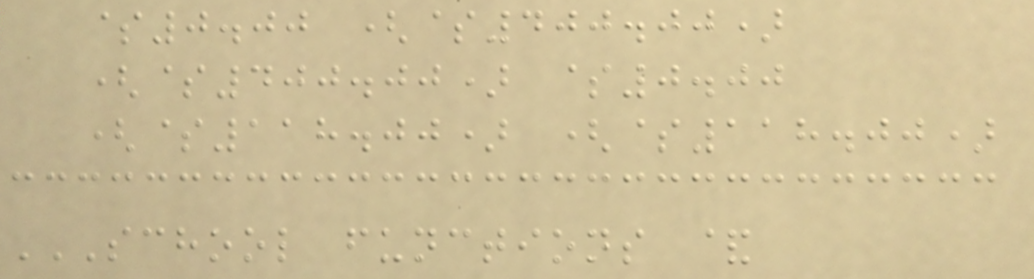$0.00 ($400.00)
($400.00) $0.00
($118.00) ($118.00)
SCHOOL FUNCTIONS &
